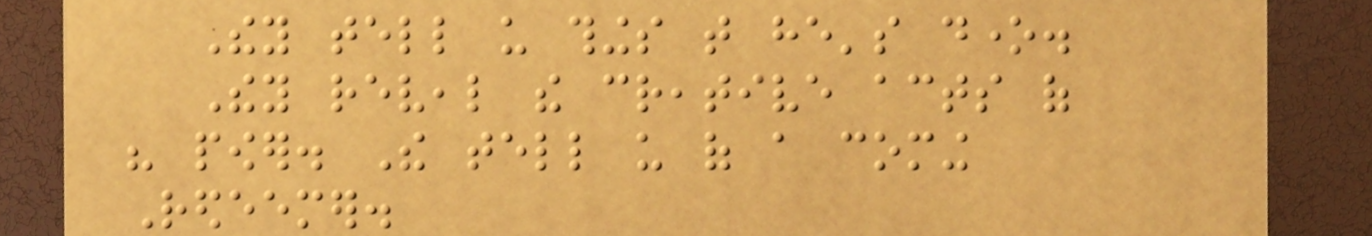They tell us things that he's done.
They reveal the creative acts of
his power. The tell us of a coming
Redeemer.
